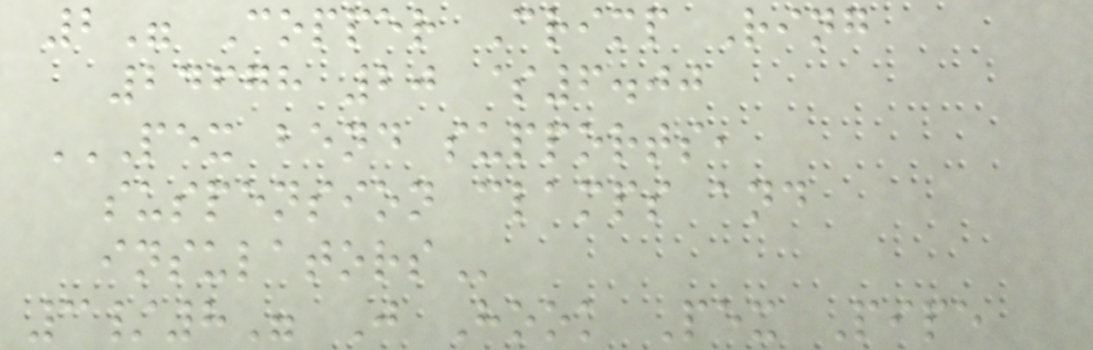2" Copper Crimp Ring
24678 20 $6.00
PEX BEND SUPPORTS,
SUSPENSION CLAMPS AND
INSULATORS
3/8" J Hook Pex Pipe
